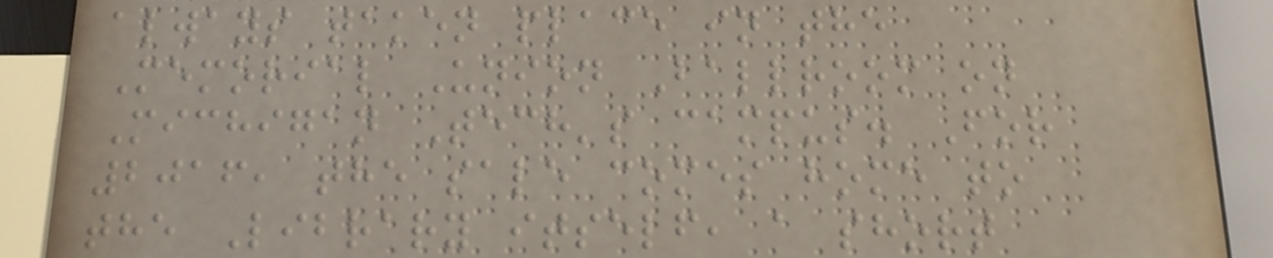always taken place in the
Memorial Union Ballroom on
Michigan Tech's campus. For
2016, the sale comes home to
the Library itself, a short
